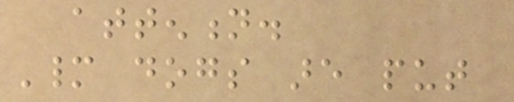attention.
Many dogs are put
